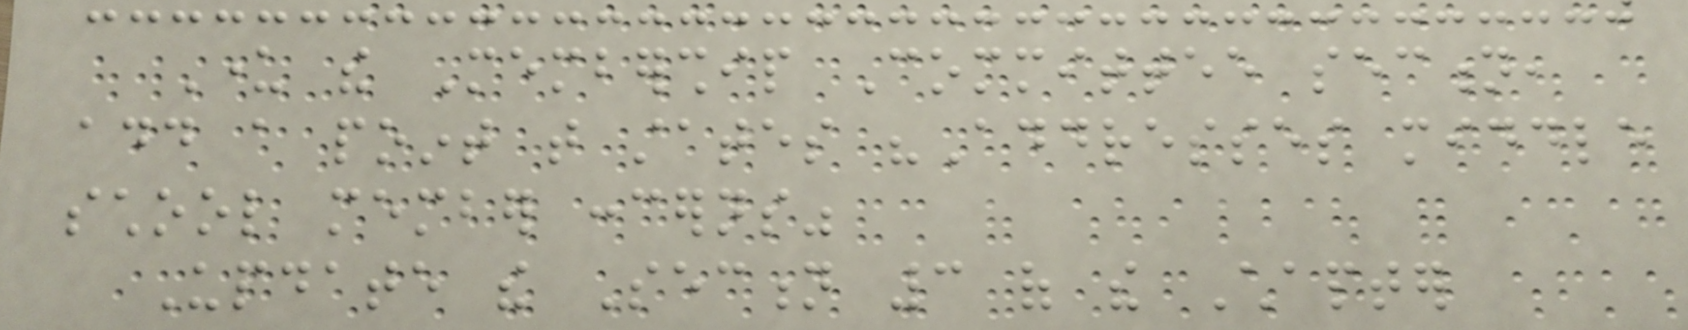Under the Membership Committee section,
add a point that states "Addresses middle
school member concerns"
Update the Section 3 of the Chapter
